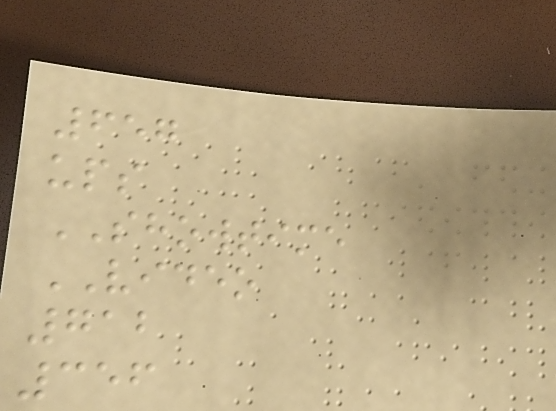657
ups
SHOWTIME
VIDEO
712
356
